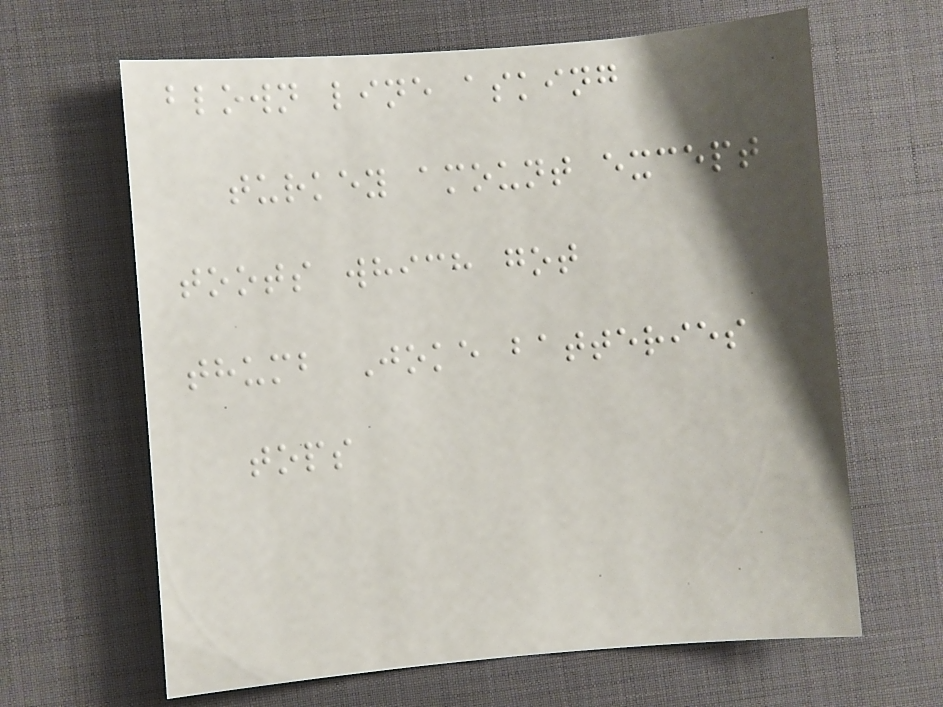blown line asking
turkey amount except
toots which got
thumb Joke batteries
tops
